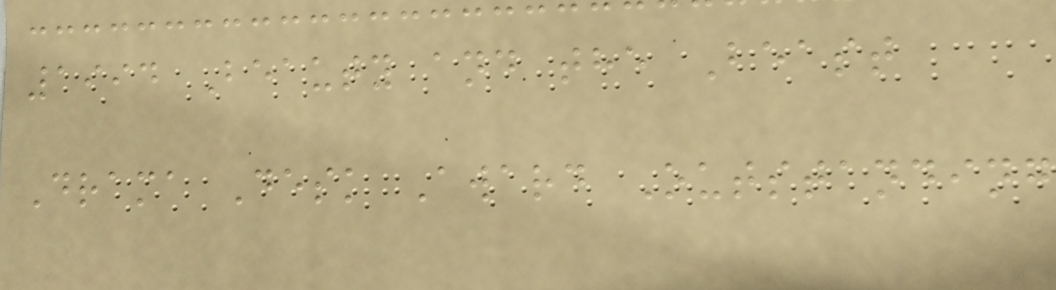1994 Beauty and the Beast
Drama Desk Award Outstanding
